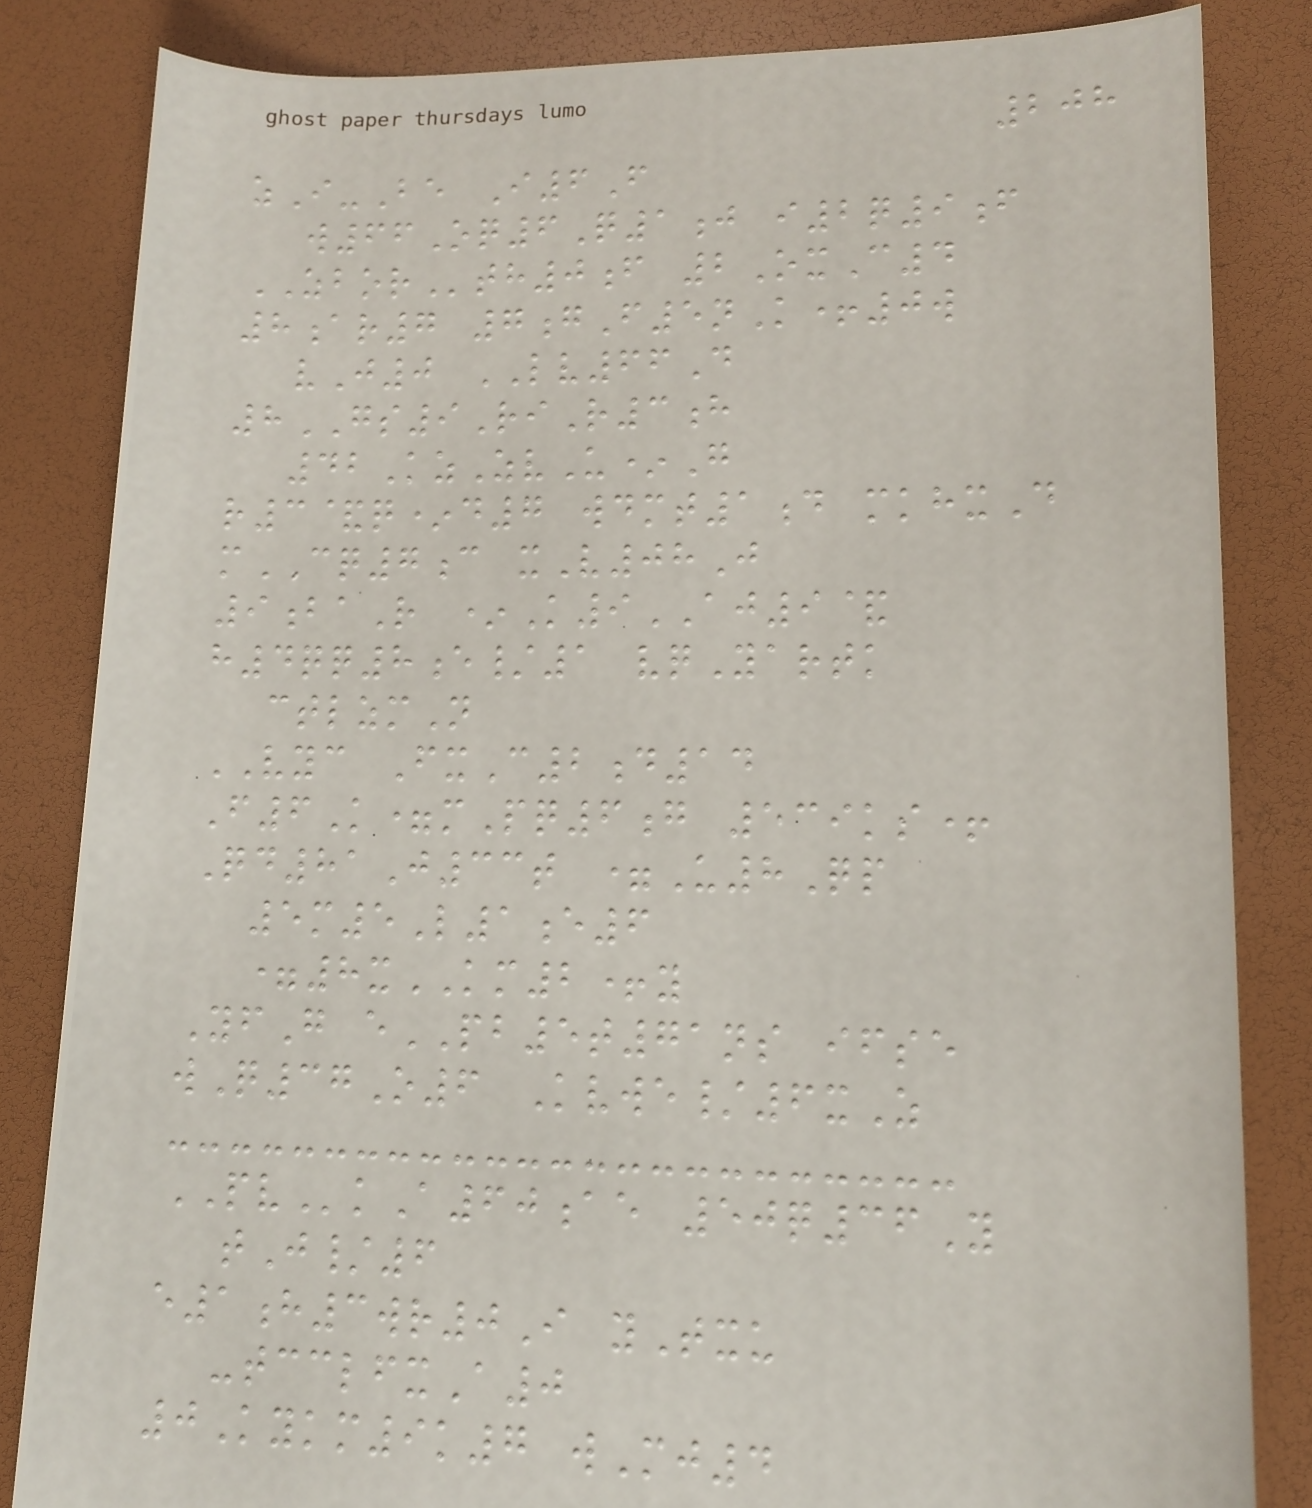208
zI-Be I6F
w66Oq6Q1j i2q9f
ZBORth0f 2OxC4
8ar7 7gF5nK+0w
vJ0 LV66D
8GS9RiR3h
42KzZvU*G
r3&q*d7 wdmt1d mkhxD
mCQ7c xV08J
9baR *K9AJ9&
h4qq8e/1 vqYartk
ctlzmN
VYC FxC2d14
F6K=mPq6g 539ks+
Qd81J33t =U8Qp
5m5L1e6
=8xKM2+y
YfG ePB5t71ns ifse
wQ37O6 Kvwe/6xZ
PVkA60ae 50q36Y
tJ/6
e1h3wr0I yTxu
-tcclfxA0
0Kykm9k7 wMj4
